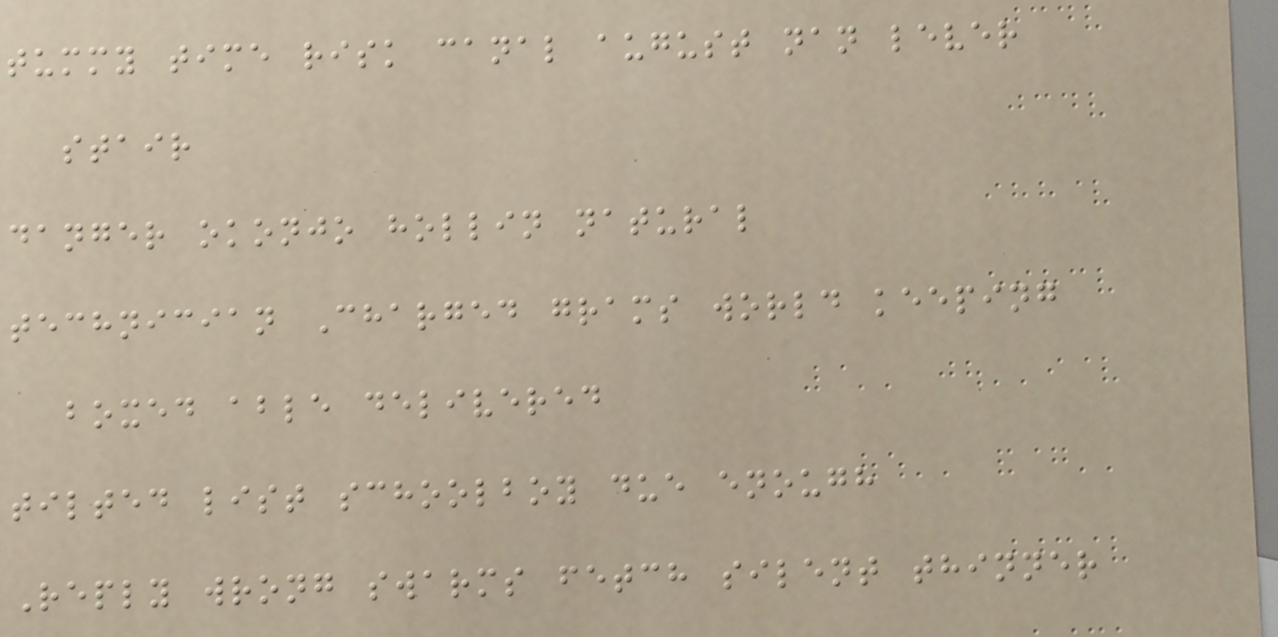tummy time risk canal august nan lever
stair
danger okonjo hollin natural
technician Charged grams world keeping
boxed able delivered
tilted list schoolboy due enough
Reply wrong swarms fetch silent thinner
